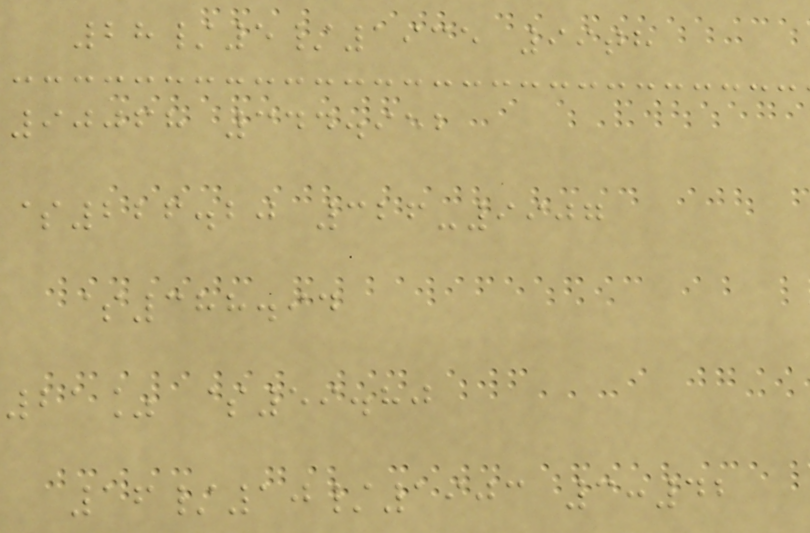28/5/1935 99th
90068 344.952
$226.20 326-9907
$388.94
21% $59.80
16/10/1903 3:42
